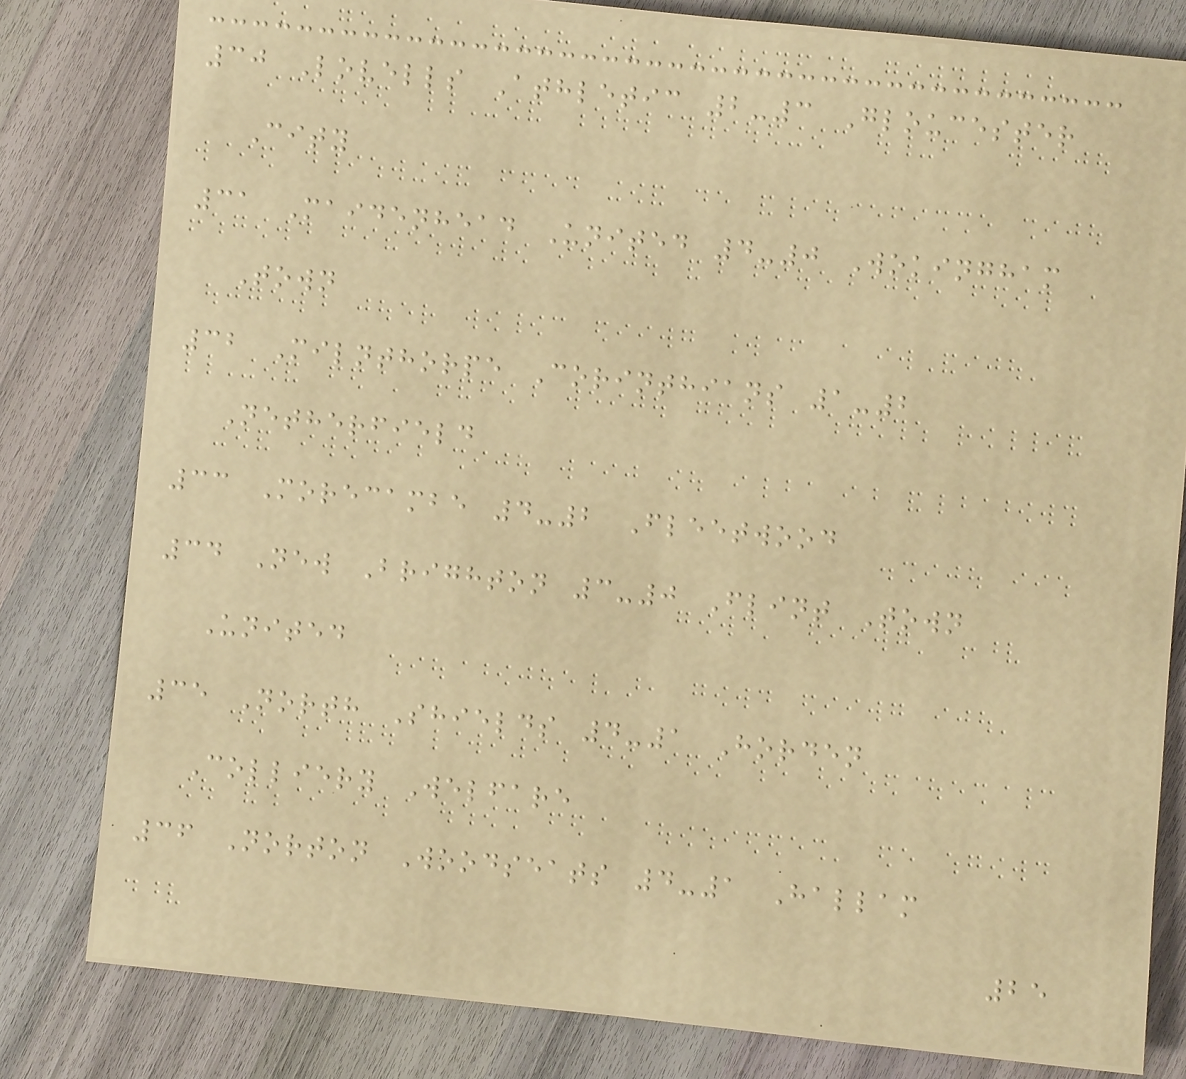30 Lovells Athletic 2-3 Gloucester
City
31 Maidenhead United 4-0 Wokingham
Town
32 Milnthorpe Corinthians 1-2
Netherfield
33 Morecambe 4-2 Fleetwood
34 New Brighton 3-0 Flint Town
United
35 North Shields 4-1 Horden
Colliery Welfare
36 Norton Woodseats 4-1 Hallam
25
